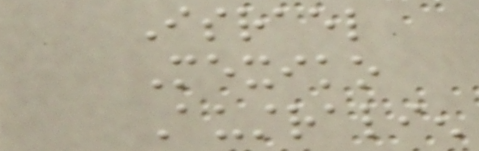Israel
Mexiko
Australien
